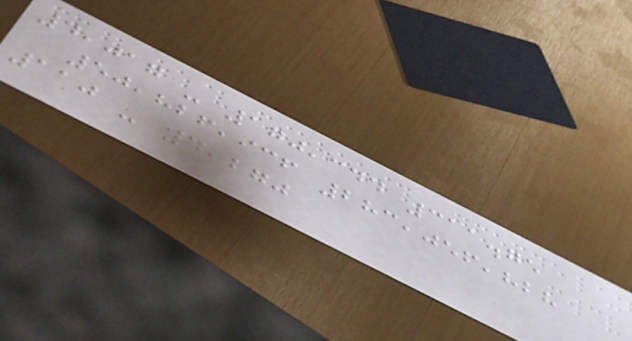4,017 - 170,344 311.75
50,826,936 283,056,828
110 - 4,270
